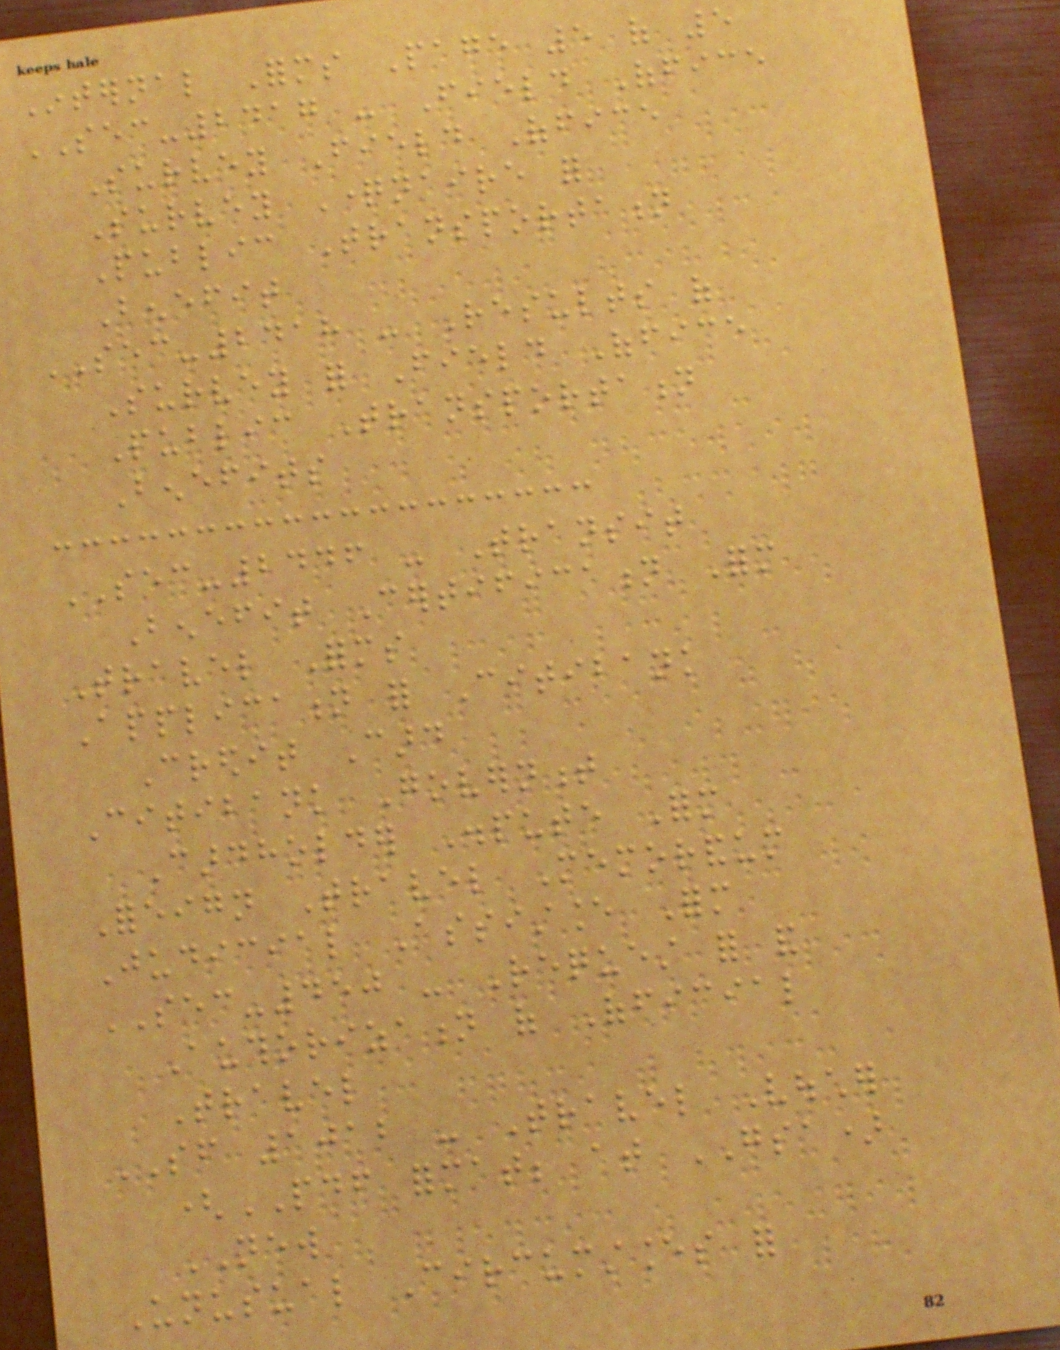Internal Forms Page 5 of 5
SEC-2417 - Field Office
Survey Field Office
Survey Questionnaire for
Public Transportation
Benefit
SEC-2418 - Results of
Survey for Field Office
Public Transportation
Benefits
SEC-2446 - Transit
Benefit Certification Form
Travel Forms
Application for Citibank
Credit Card
Citibank Government
Cardholder Dispute Form
Foreign Travel Memorandum
Judicial Assistance Form
SEC-450 - Request for and
Authorization of Official
Travel
SF 1012 - Travel Voucher
(PDF format; at GSA)
NEW
Unusual Circumstances for
